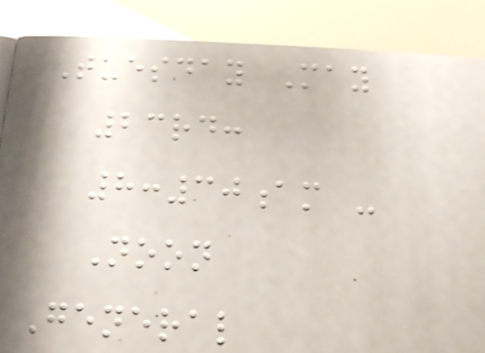Tuesday May
23rd:
8:30am -
Noon
General
